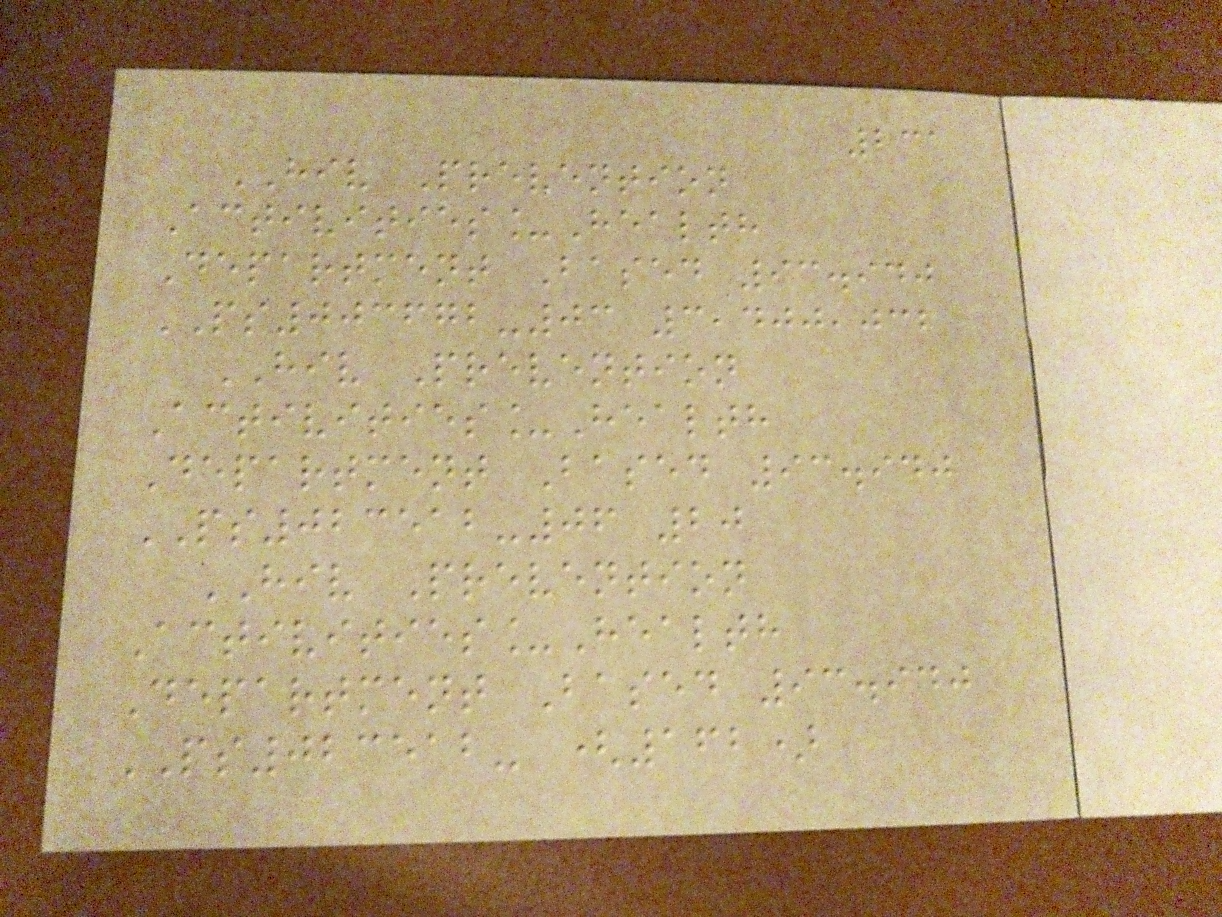231
HIV Prevention
Activities_Health
Department Based 93.940
PS003672-03 3,400,032
HIV Prevention
Activities_Health
Department Based 93.940
PS023512-06 20
HIV Prevention
Activities_Health
Department Based 93.940
PS023512- (162)
